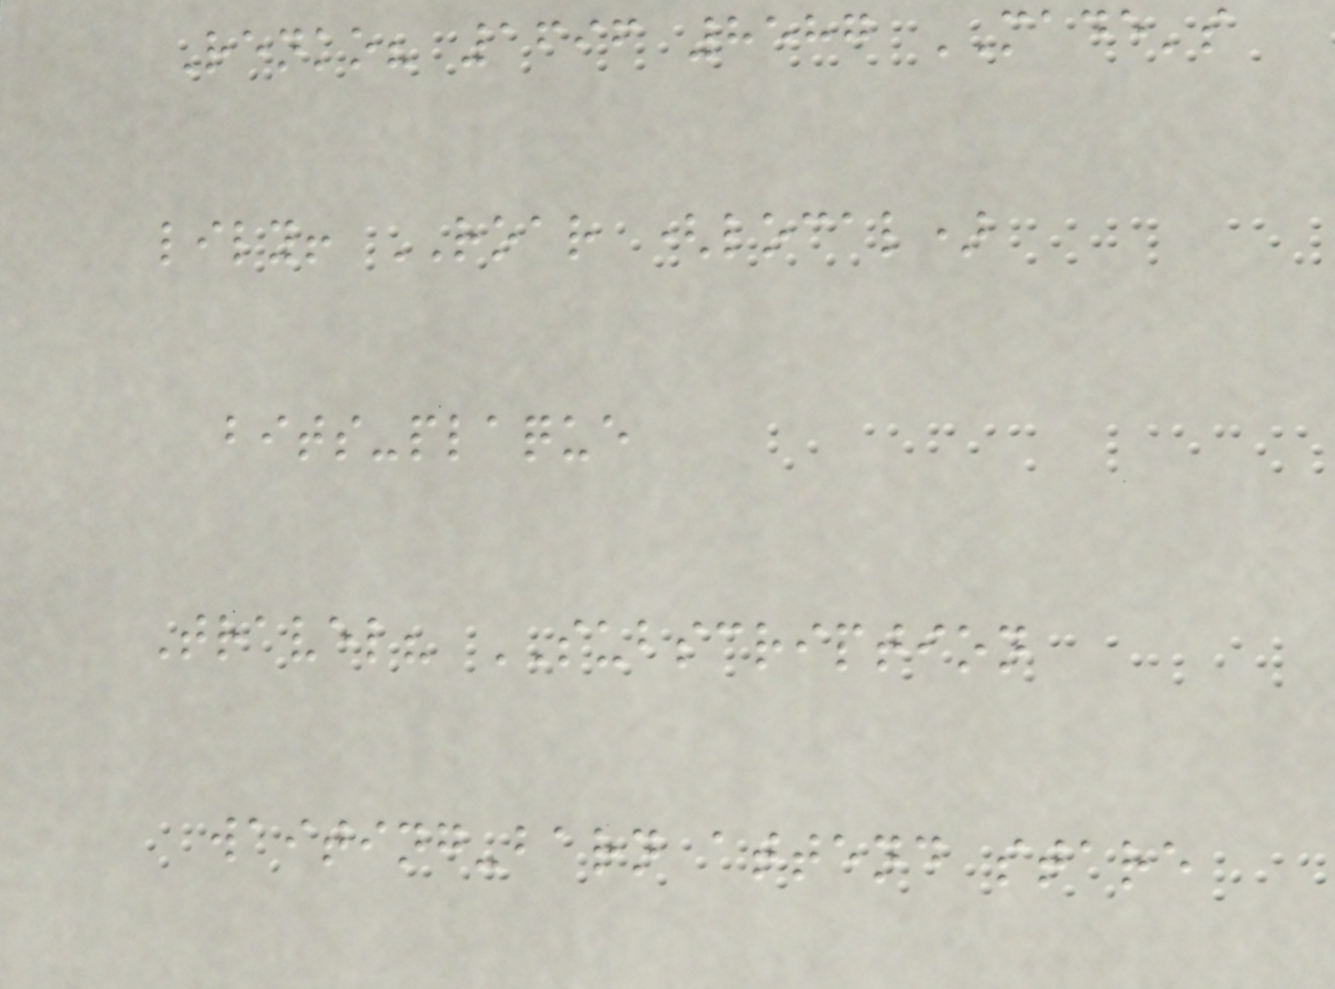Renko? 1696 8587 MADE's
lily! ROAR (local)
bits-plaque
Travel? SUBSCRIPTION
waiting-barn attend stare
